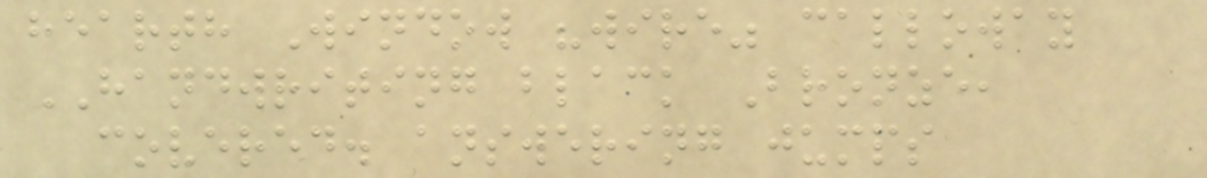hearth Window "wire" calloway
HANDWRITING black Bronze,
covered. answering jumps
